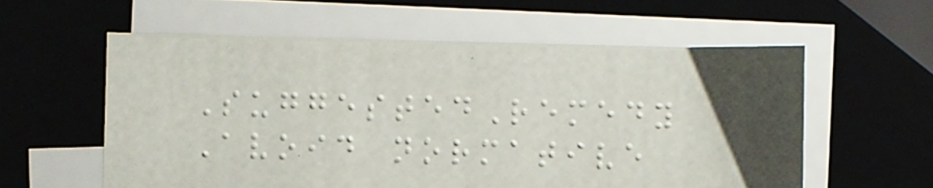SuggestedRemedy
Avoid normative
